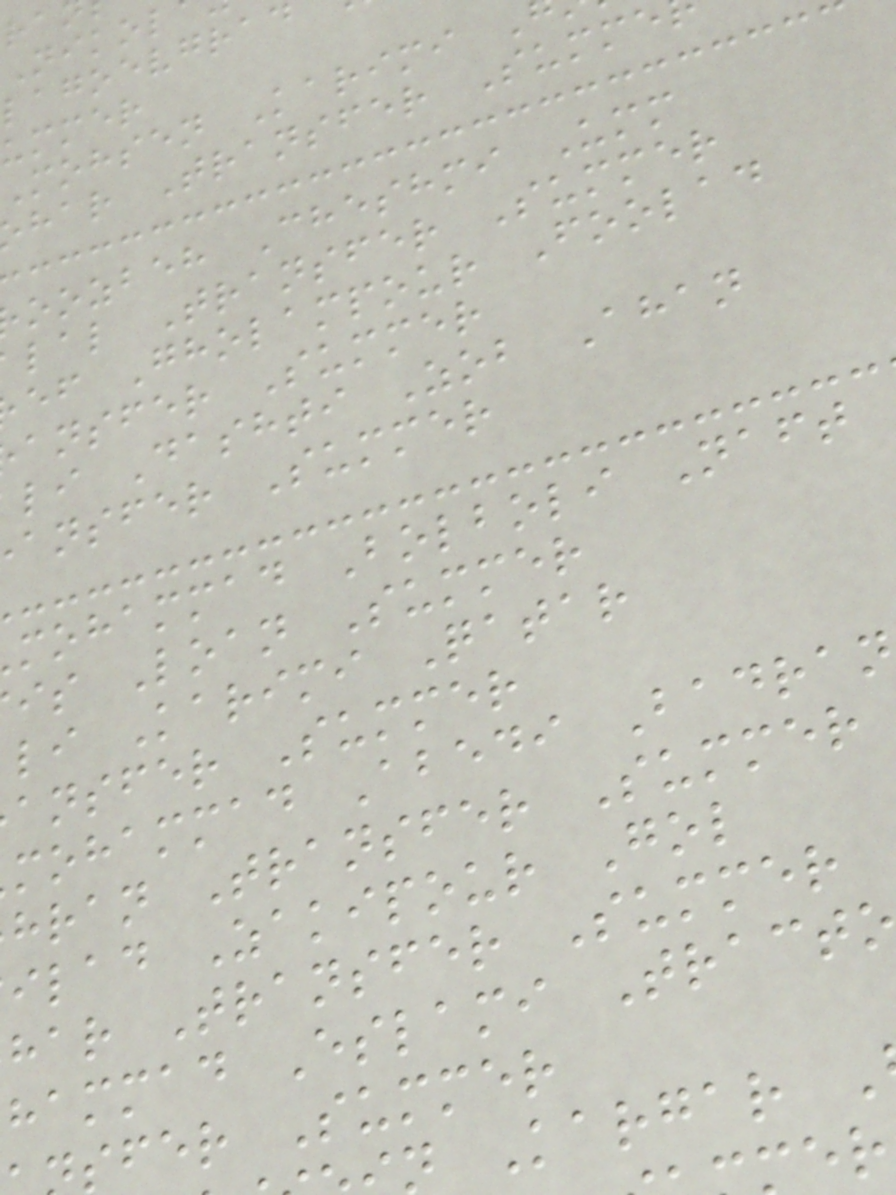lagoevgrad
ummer
mohsen Karimi
har Transfer Summe
oozbeh Cheshmi Umm
lal Transfer Summer
ef Gholampour Foolad
ansfer Summer
li Dashti Zob Ahan
ansfer Summer
mohammad Bolboli Naft
is Loan Summer
li Karimi Qatar
ansfer Summer
mohammad Abedi Badran
hran Transfer Summer
ilad Zakipour Gol
har Transfer Summer
hammad Eslami Tract
sfer Summer
